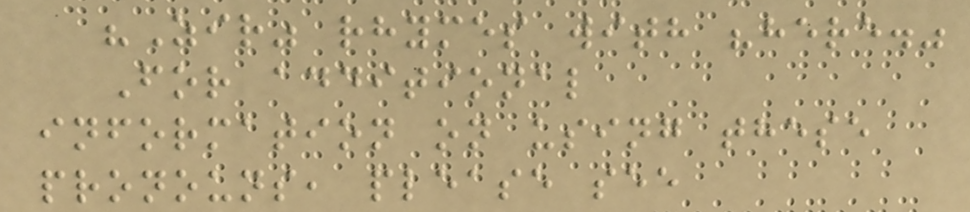"Zir" rhymes with "here."
For additional
information on using these
pronouns, please see
